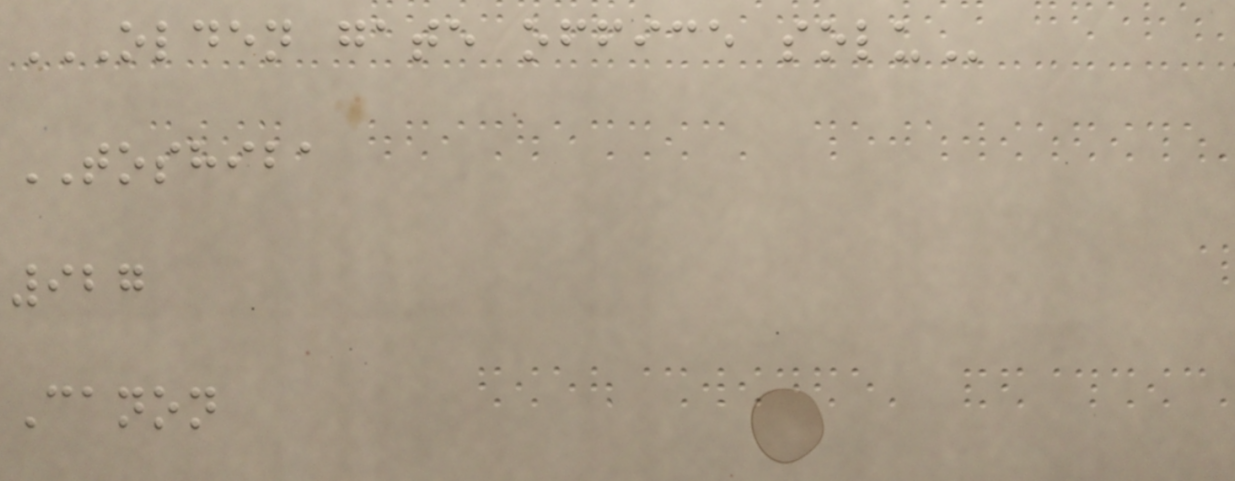OLDEN GATE OFFICE SOLU
TOSHIBA
927
Canon
